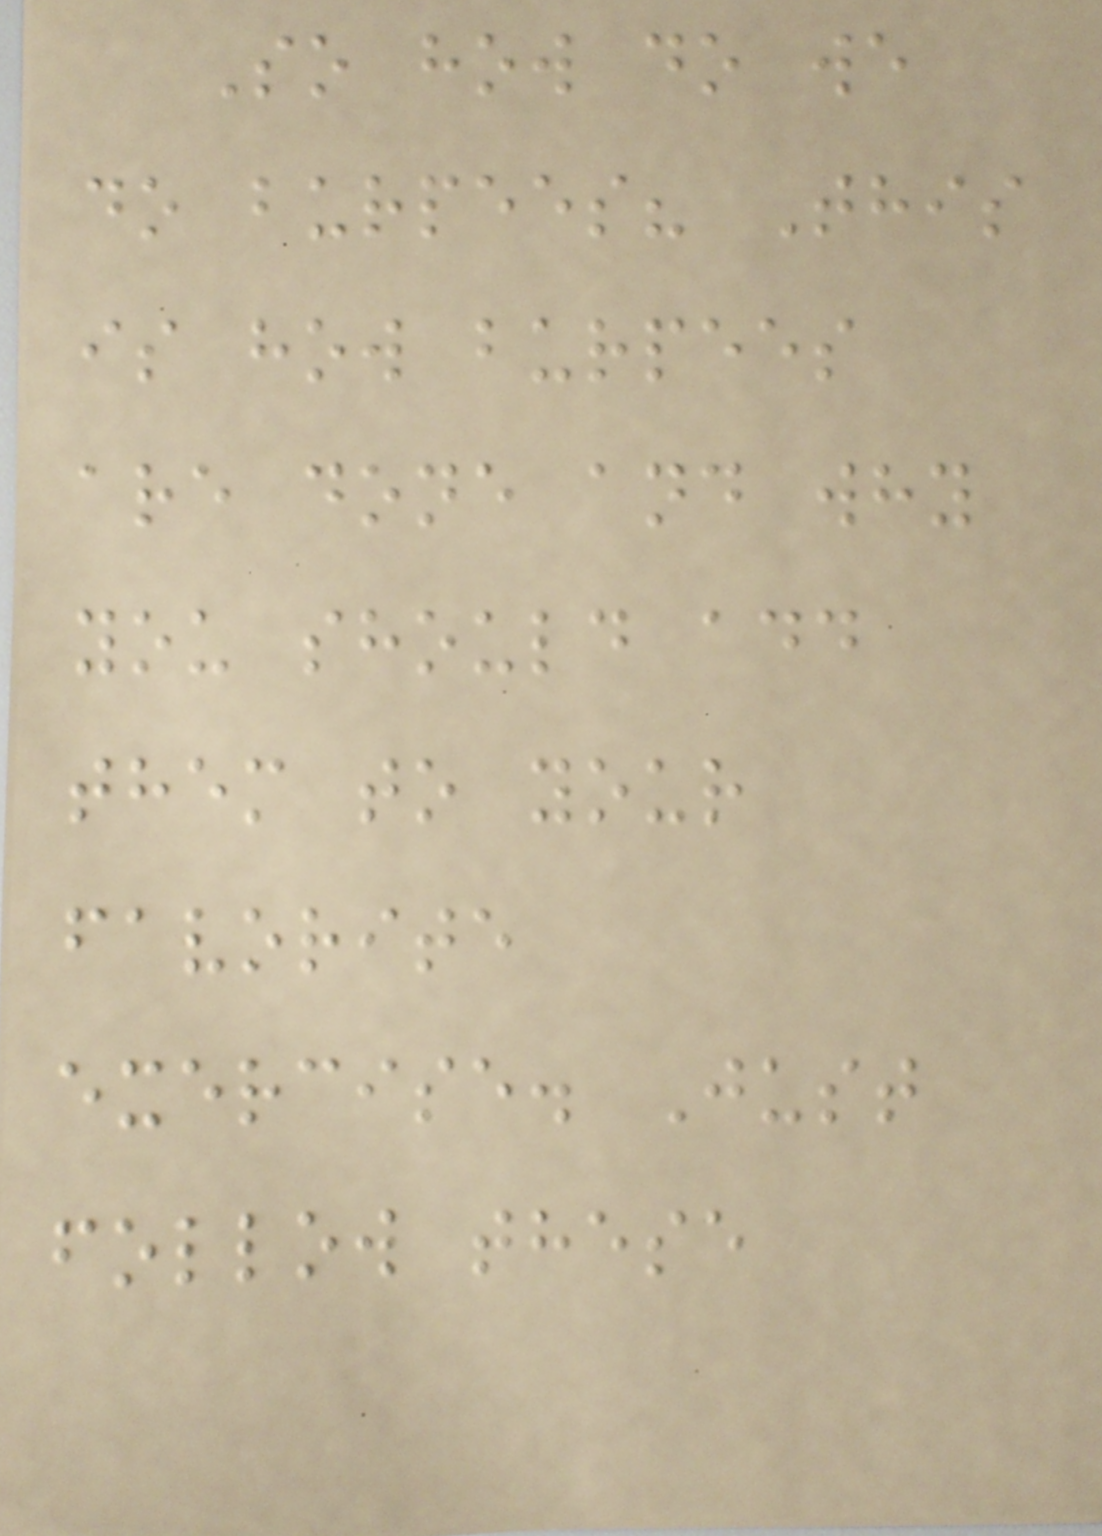So how do we
do burpees? This
is how burpees
are done and why
you should add
them to your
favorite
exercise. Just
follow these
